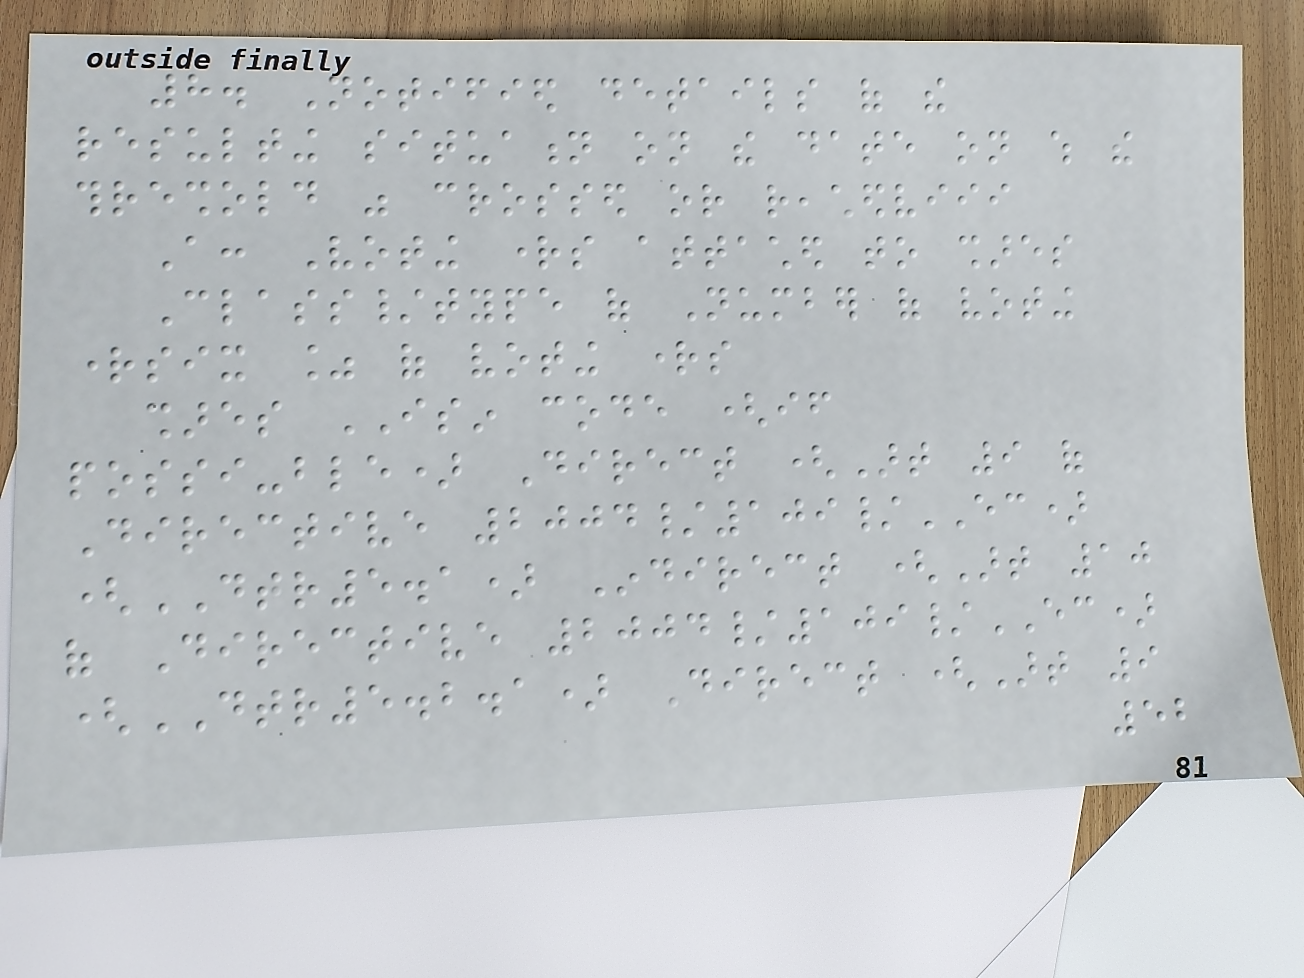8. Notified details of the
resulting situation on the date on which the
threshold was crossed or reachedviii
A: Voting rights attached to shares
Class/type of Number of voting
rightsix % of voting rights
shares ISIN code (if
possi-ble) Direct (Art 9 of
Directive 2004/109/EC)
(DTR5.1) Indirect (Art 10
of Directive 2004/109/EC)
(DTR5.2.1) Direct (Art 9
52
